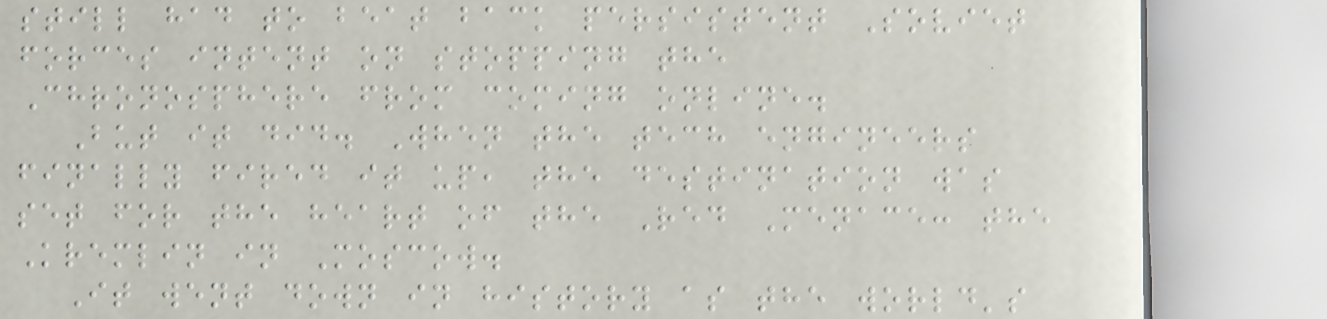still had to beat back persistent Soviet
forces intent on stopping the
Chronosphere from coming online.
But it did. When the tech engineers
finally fired it up, the destination was
set for the heart of the Red Menace: the
Kremlin in Moscow.
It went down in history as the world's
